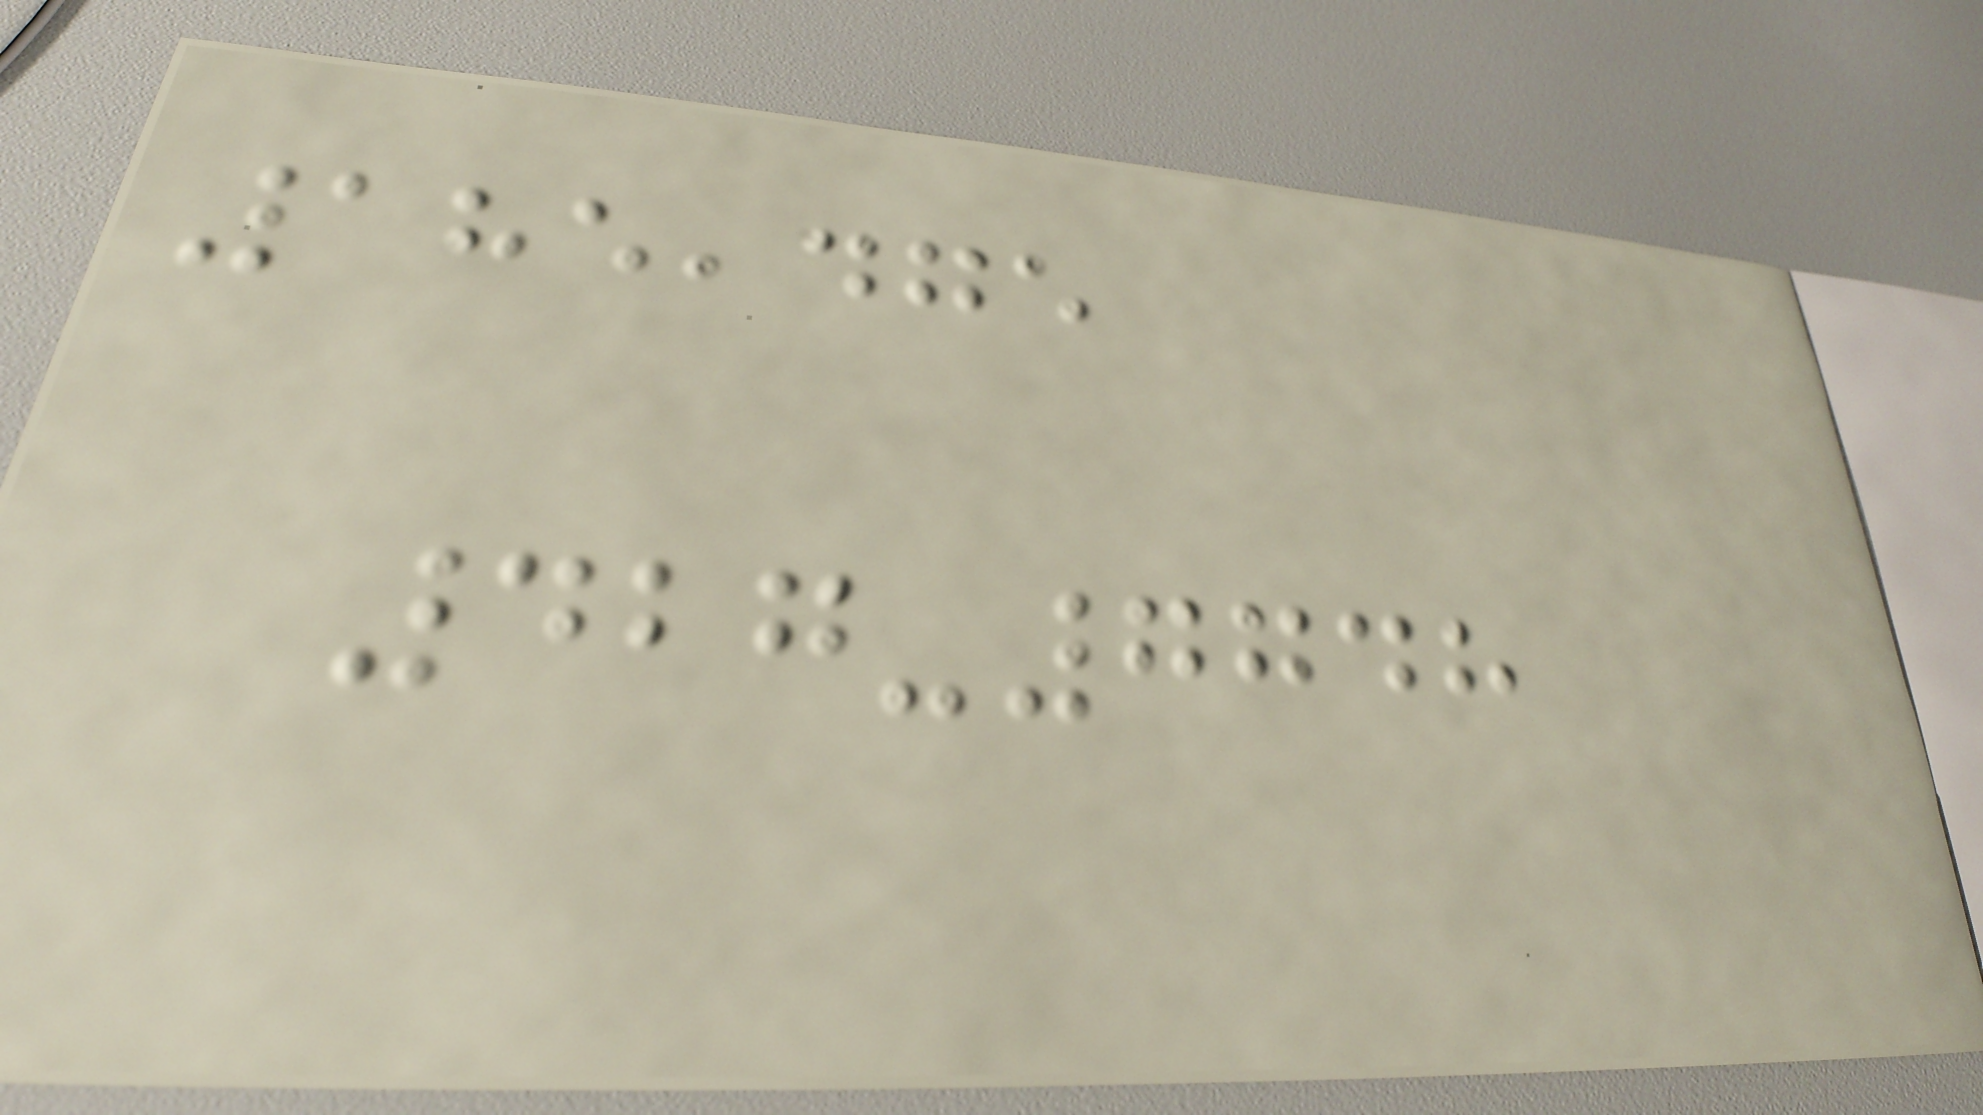185,475
427-7748
